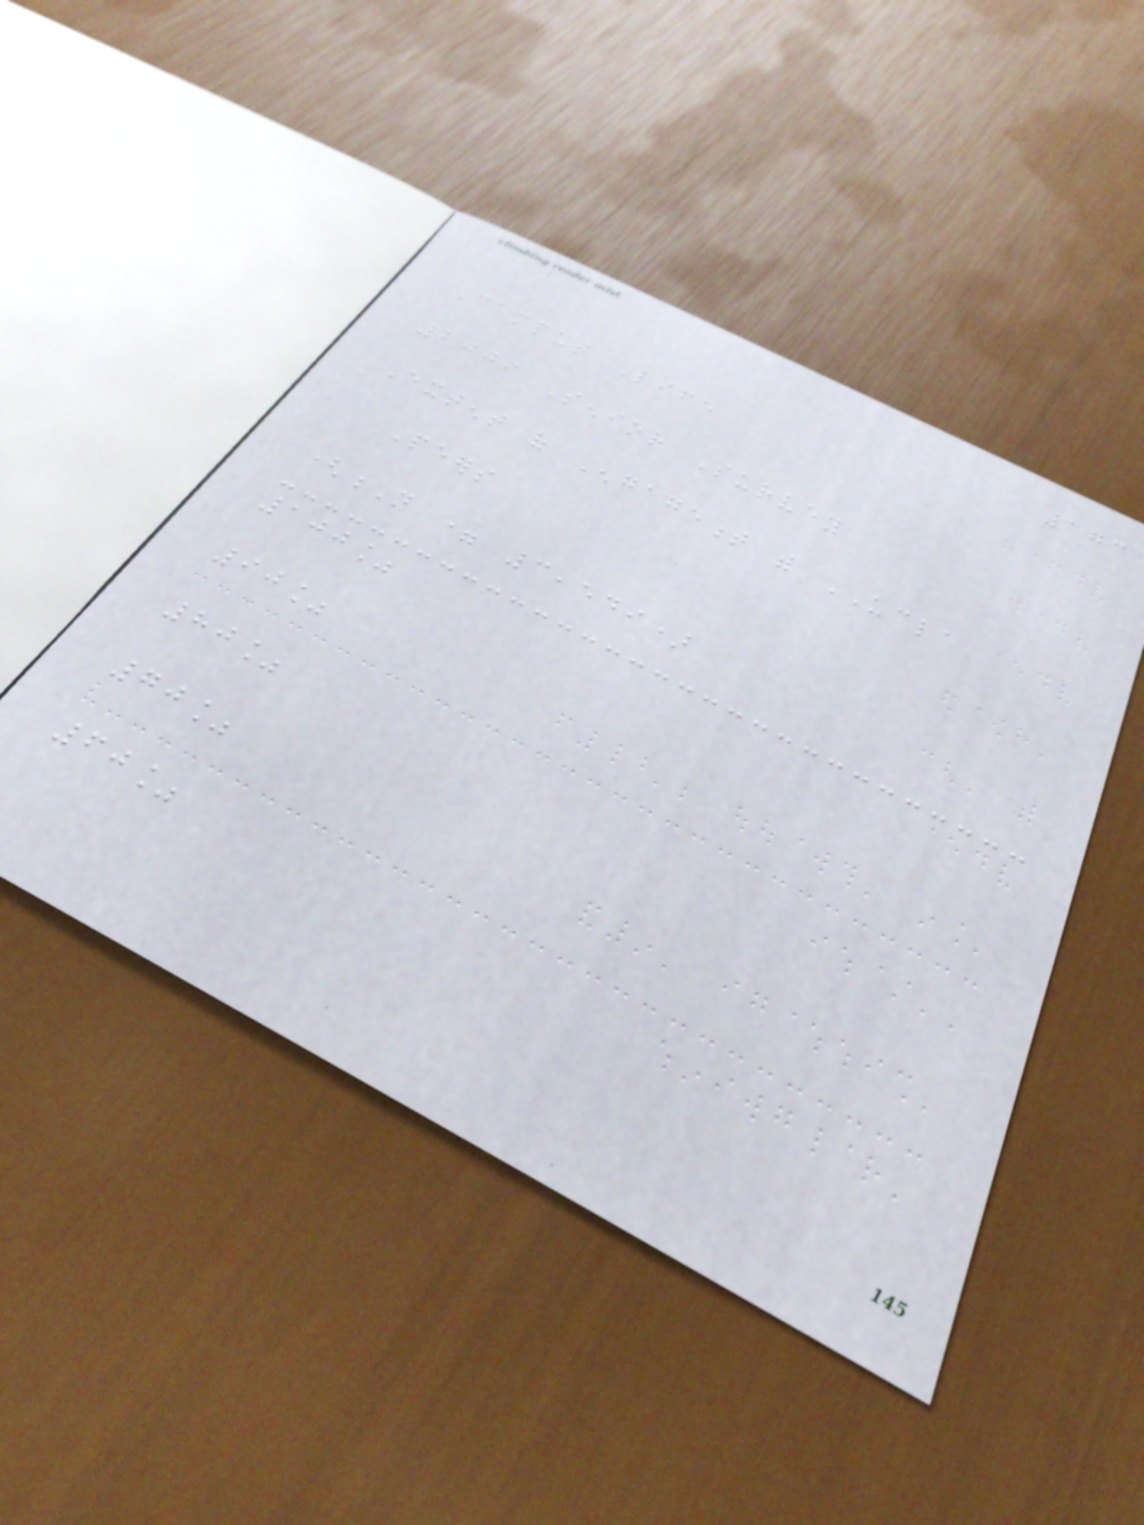173
Campus Life
2009 Senior Survey
Extent of Engagement with UCLA
Peers
(N = 3,549)
100%
90%
80%
70%
60%
